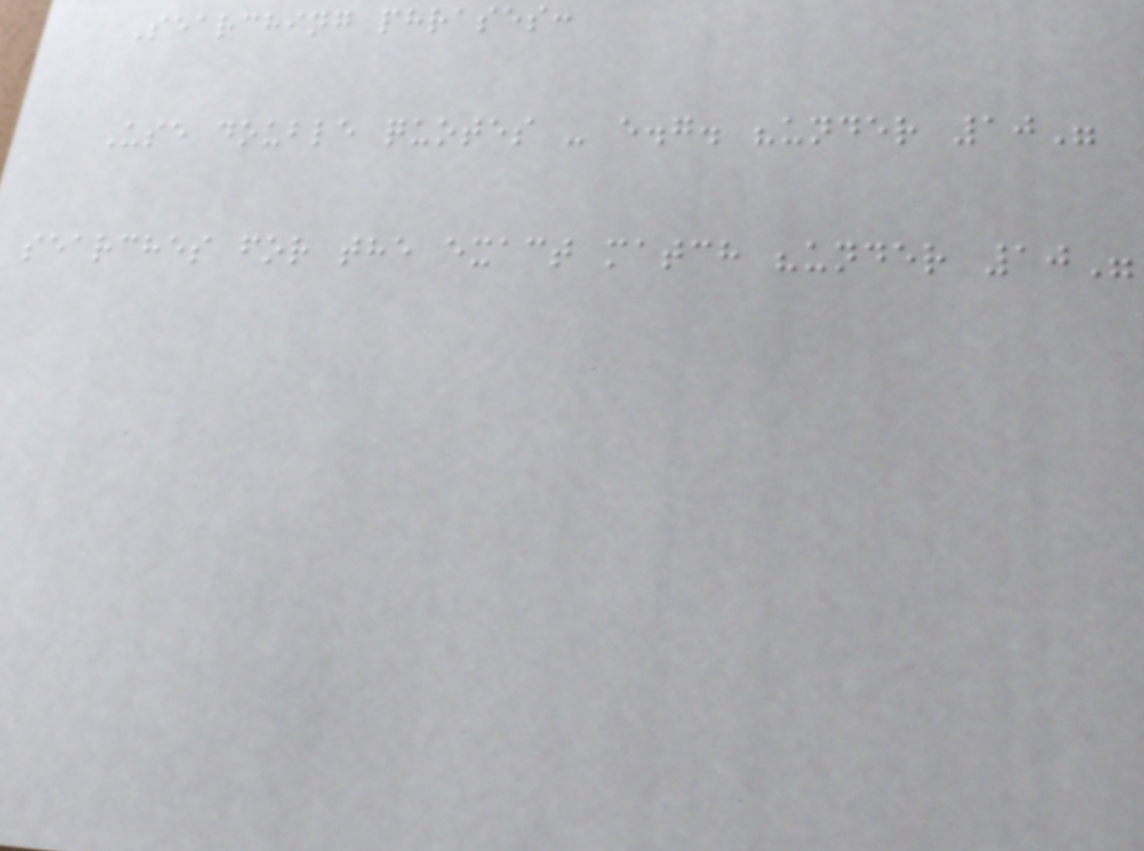Searching phrases:
Use double quotes - e.g. "under 10"
searches for the exact match "under 10"
